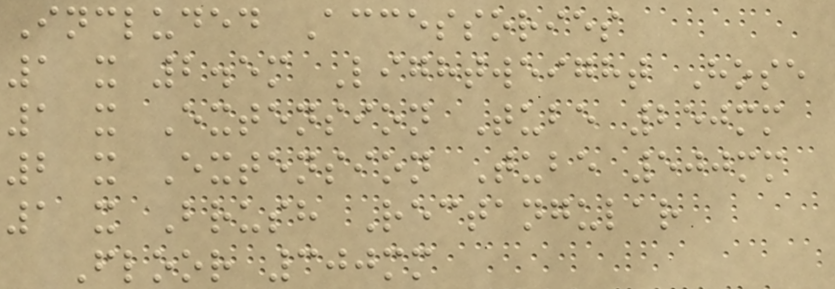Included Accessories
1 x 2.5m Lightweight Hose
1 x Extension Tube 250mm
2 x Extension Tube 500mm
1 x Brush Rectangular
Floor 300mm
